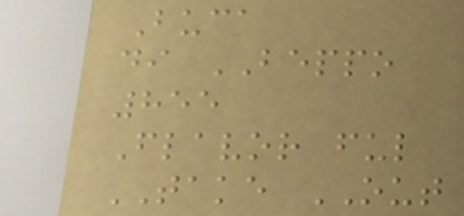Buca
di BEPPO
855
Flavor ful
TAKE OUT
